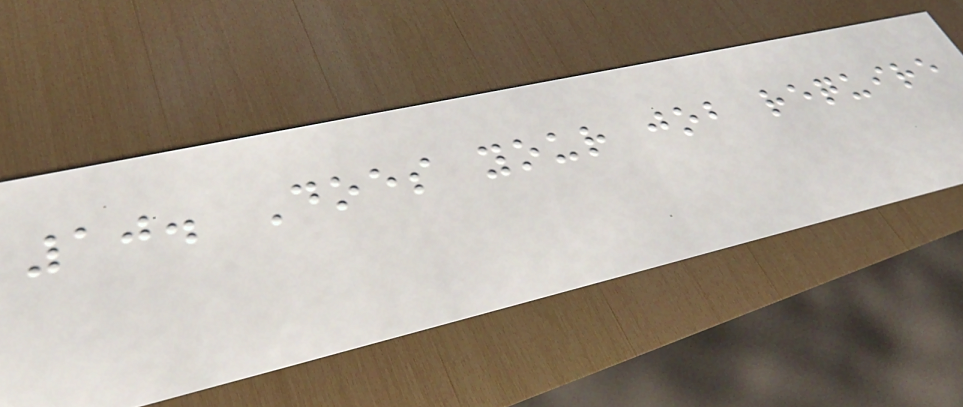10. Does your job require
